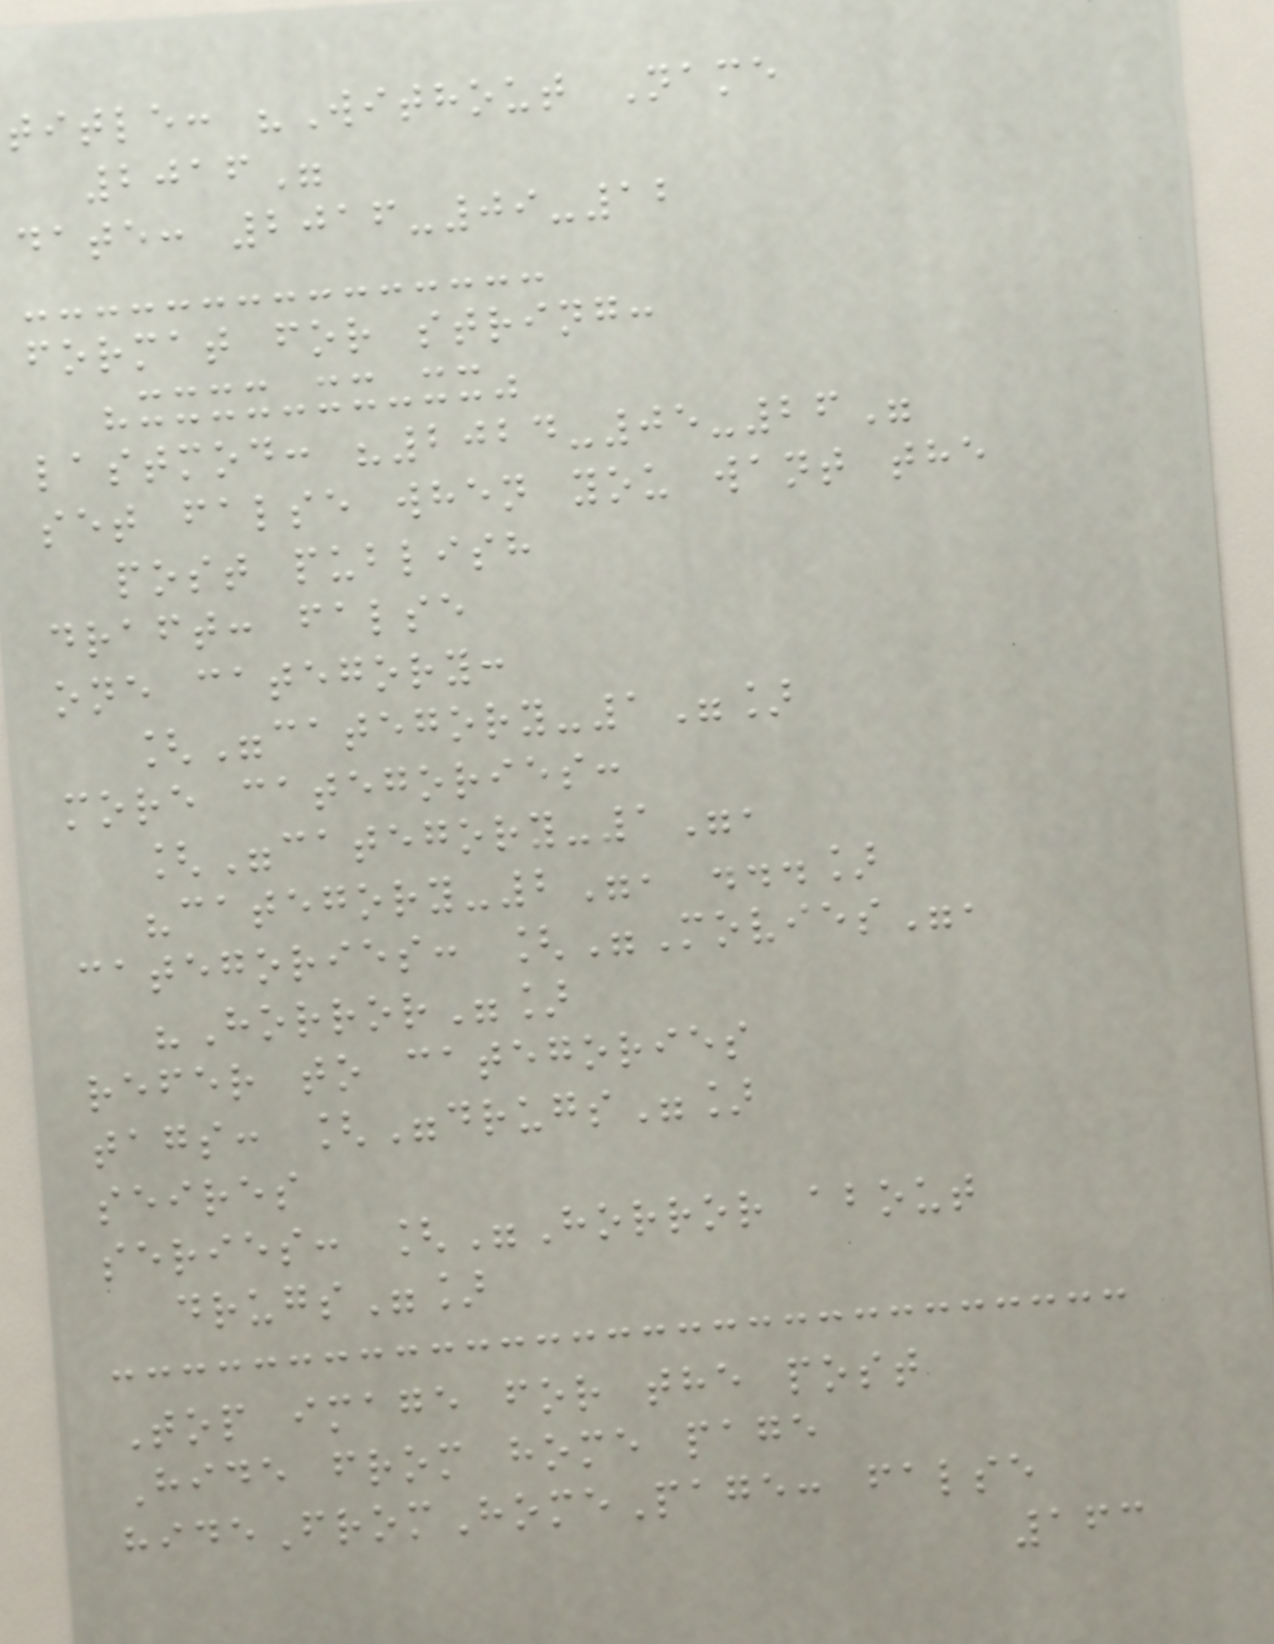title: "Without Name
2016"
date: 2016-09-12
format for string:
"xxxx-xx-xx"
lastmod: "2024-05-26"
set false when you want the
post publish
draft: false
one category:
["category-1"]
more categories:
["category-1",
"category-2", ...]
categories: ["Movies",
"Horror"]
refer to categories
tags: ["drugs"]
seires
series: ["Horror about
drugs"]
Top image for the post
Hide from home page
hideFromHomePage: false
163
